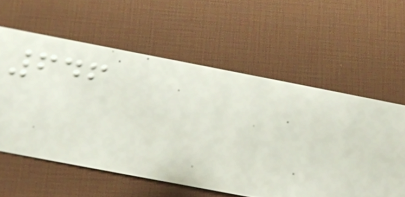646
